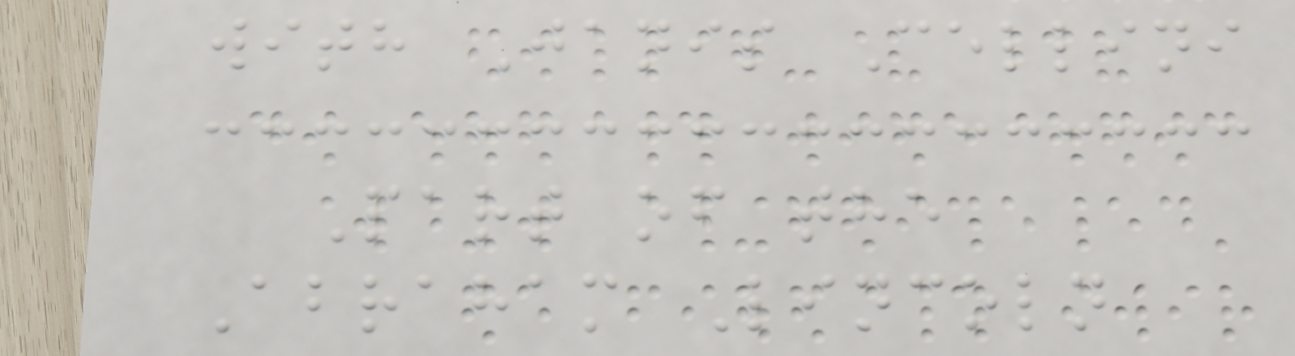with Janis Cellini
Part of the
Abraham Lincoln
